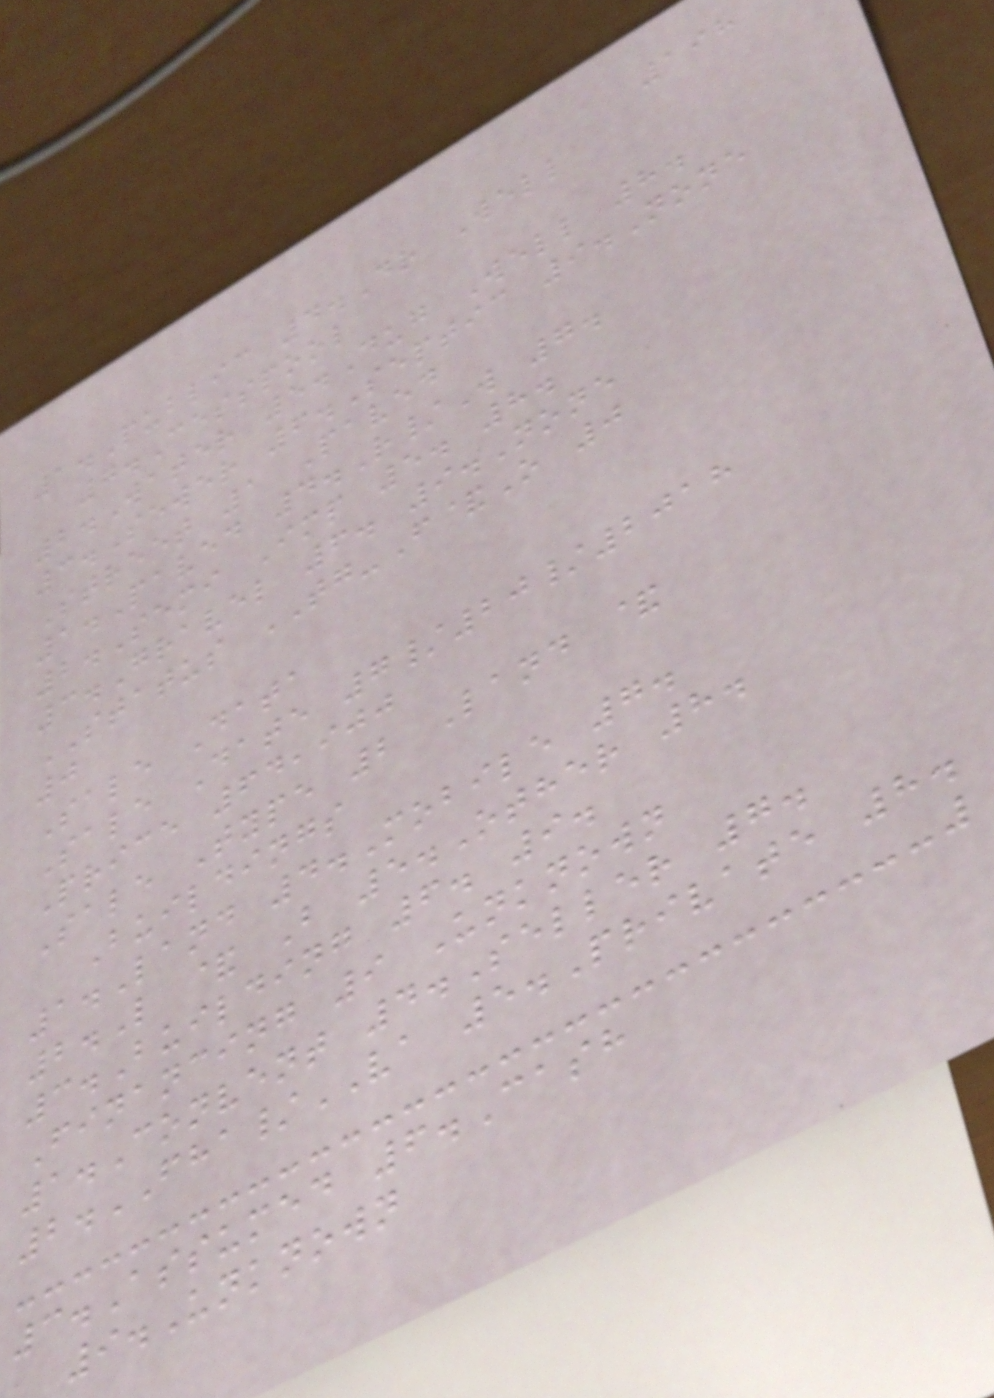198
1.Public 4.Dr Well
7.Cesspool
2.Water 5.Dug Well 8.
3.Sewer 6.Septic 9.None
Street 1 Paved
1.Paved 4.R/W 7.
2.Semi Imp 5. 8.
3.Gravel 6. 9.None
STATUS TG-F&O 0
0
Sale Data
Sale Date 7/20/2018
Price 64,900
Sale Type 2 Land &
Buildings
1.Land 4.Mobile 7.
2.L & B 5.Other 8.
3.Building 6. 9.
Financing 9 Unknown
1.Convent 4.Seller 7.
2.FHA/VA 5.Private 8.
3.Assumed 6.Cash
9.Unknown
